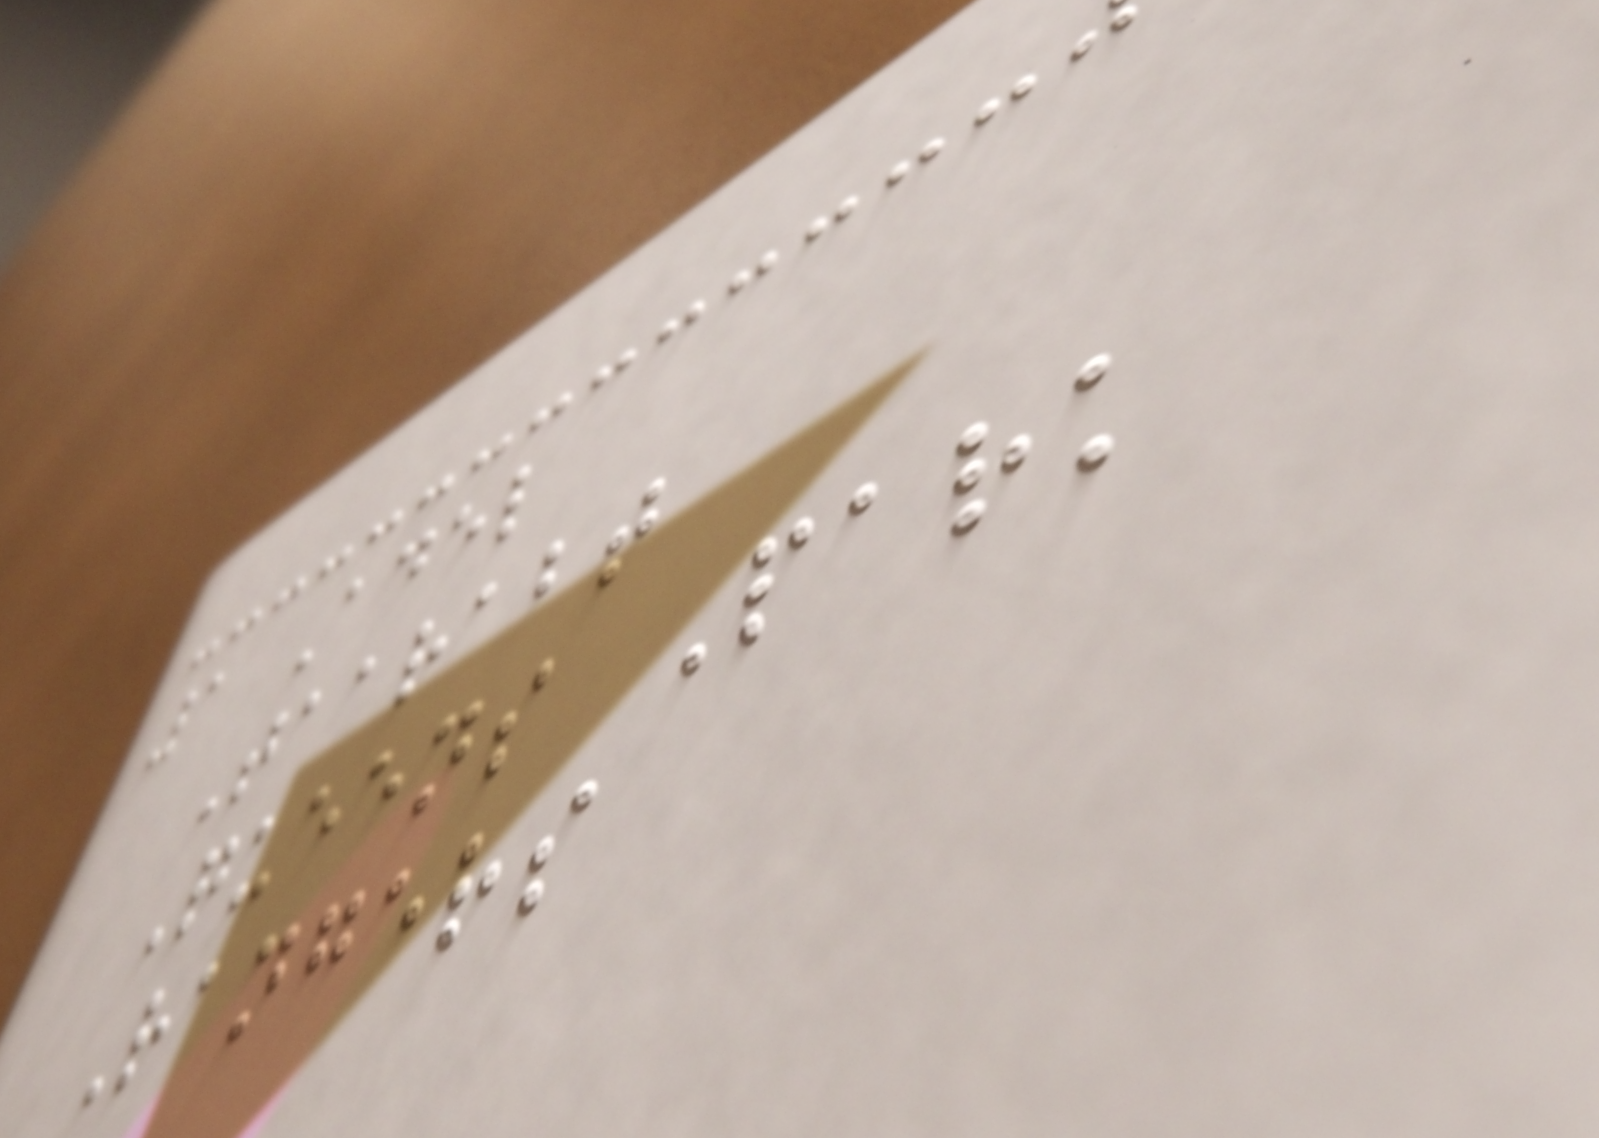1 Adel
Taarabt
Queens Park
Rangers
